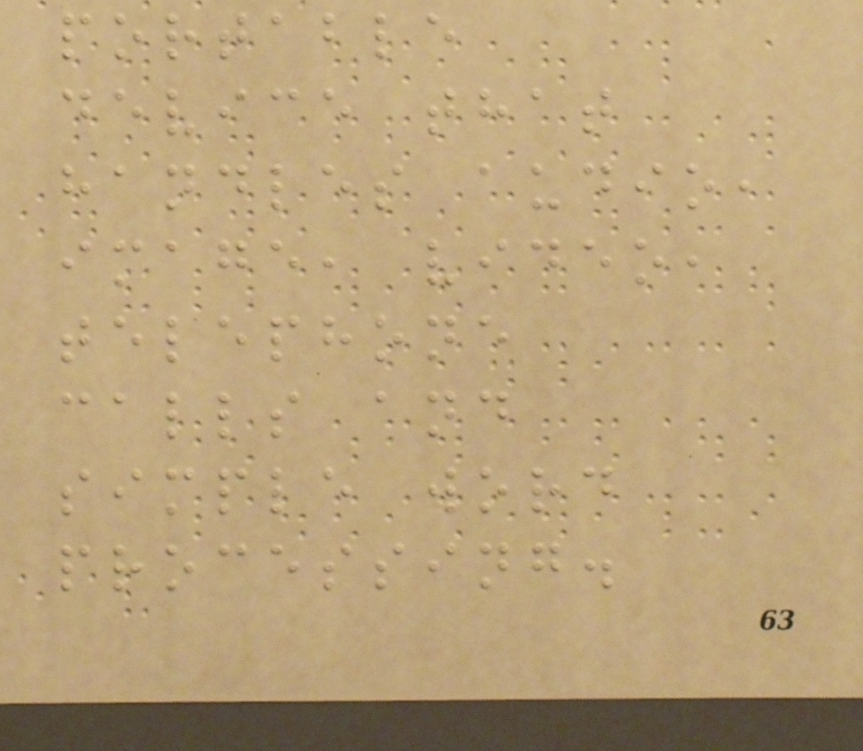portable
device that
handles audio,
image, video,
telephone
calls and
simple word
processing.
